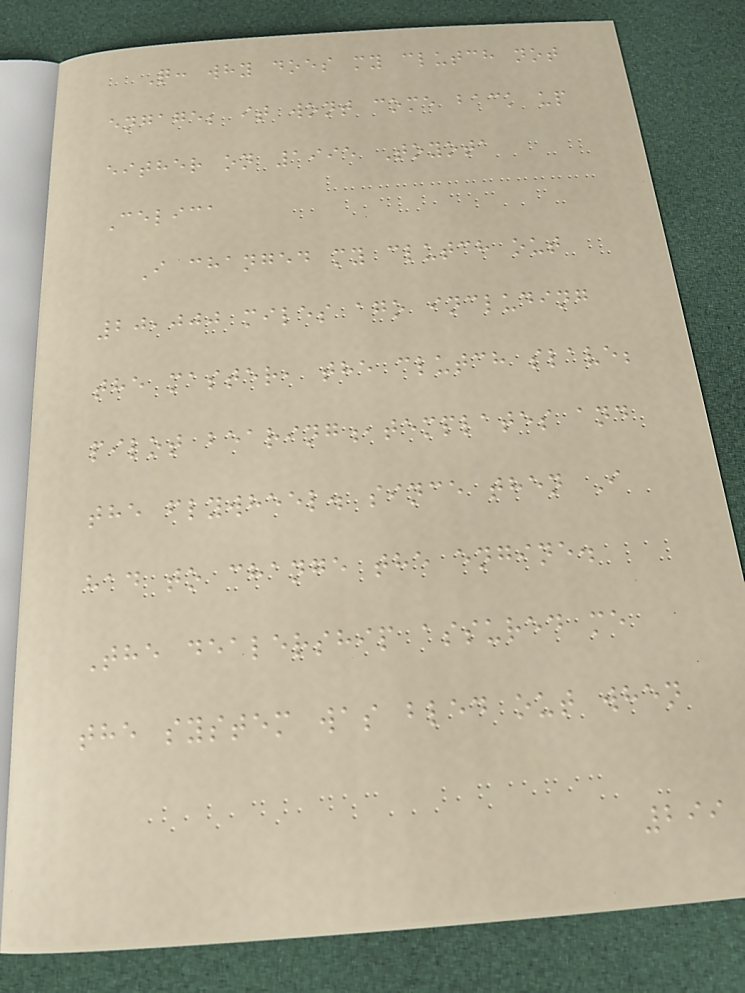Q: why does my clutch not
engage; it wont come back up
either on 1995 Toyota
Celica
I changed my clutch out
20,000 miles ago including
the master, the clutch slave;
pilot bearing,templates and
the flywheel. since then I
had to change the engine.
The dealership assured me
the system was bled out when
299
